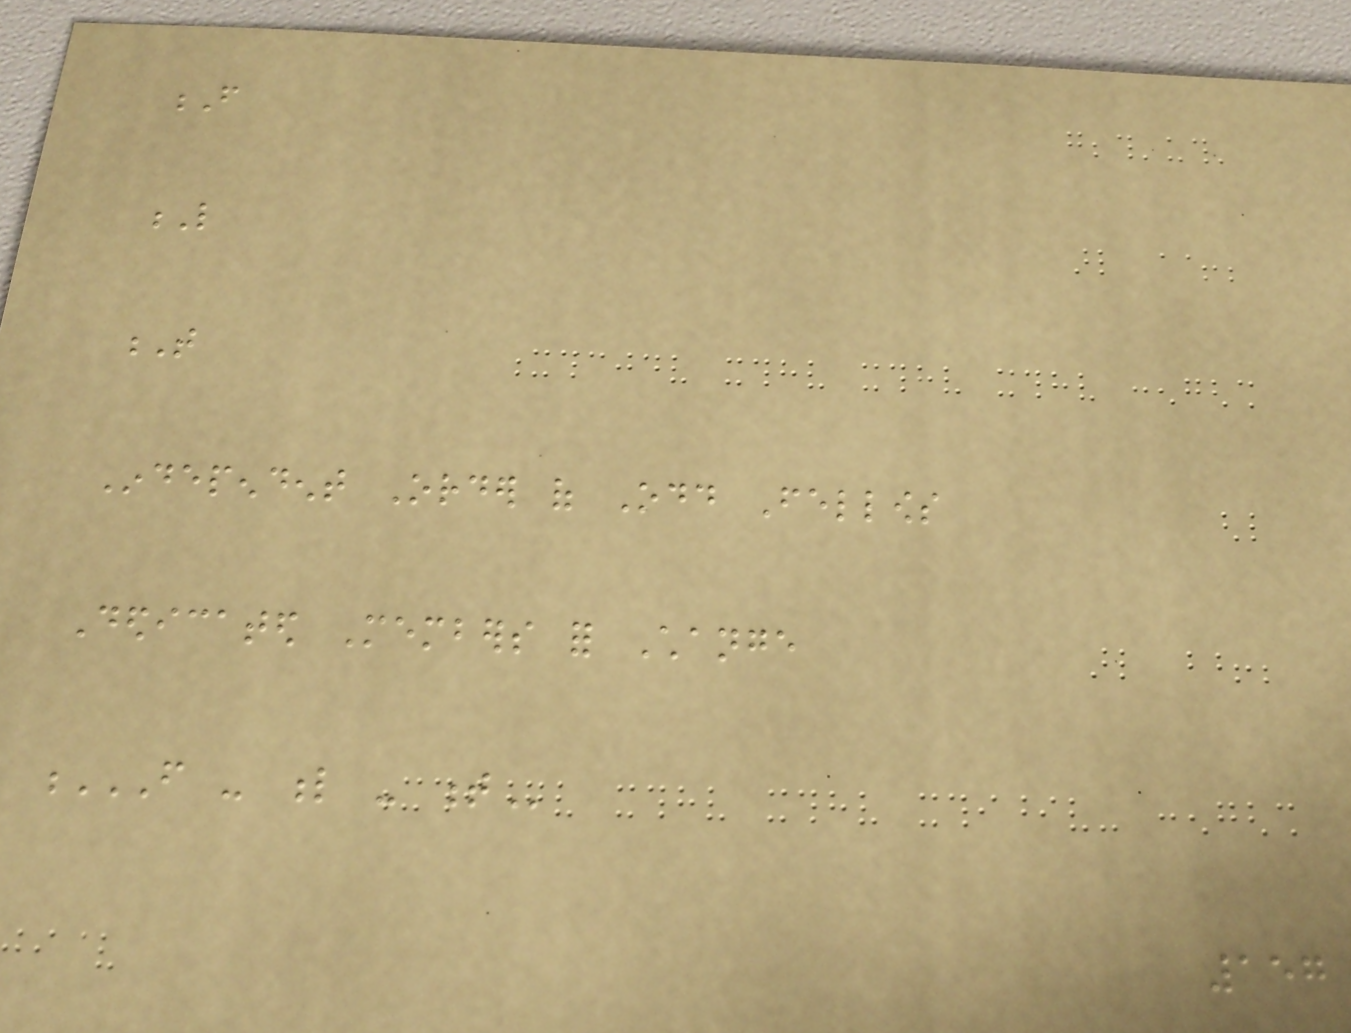F
L
T
Independent Order of Odd Fellows
Dedicated Members for Change
F - L - T
157
